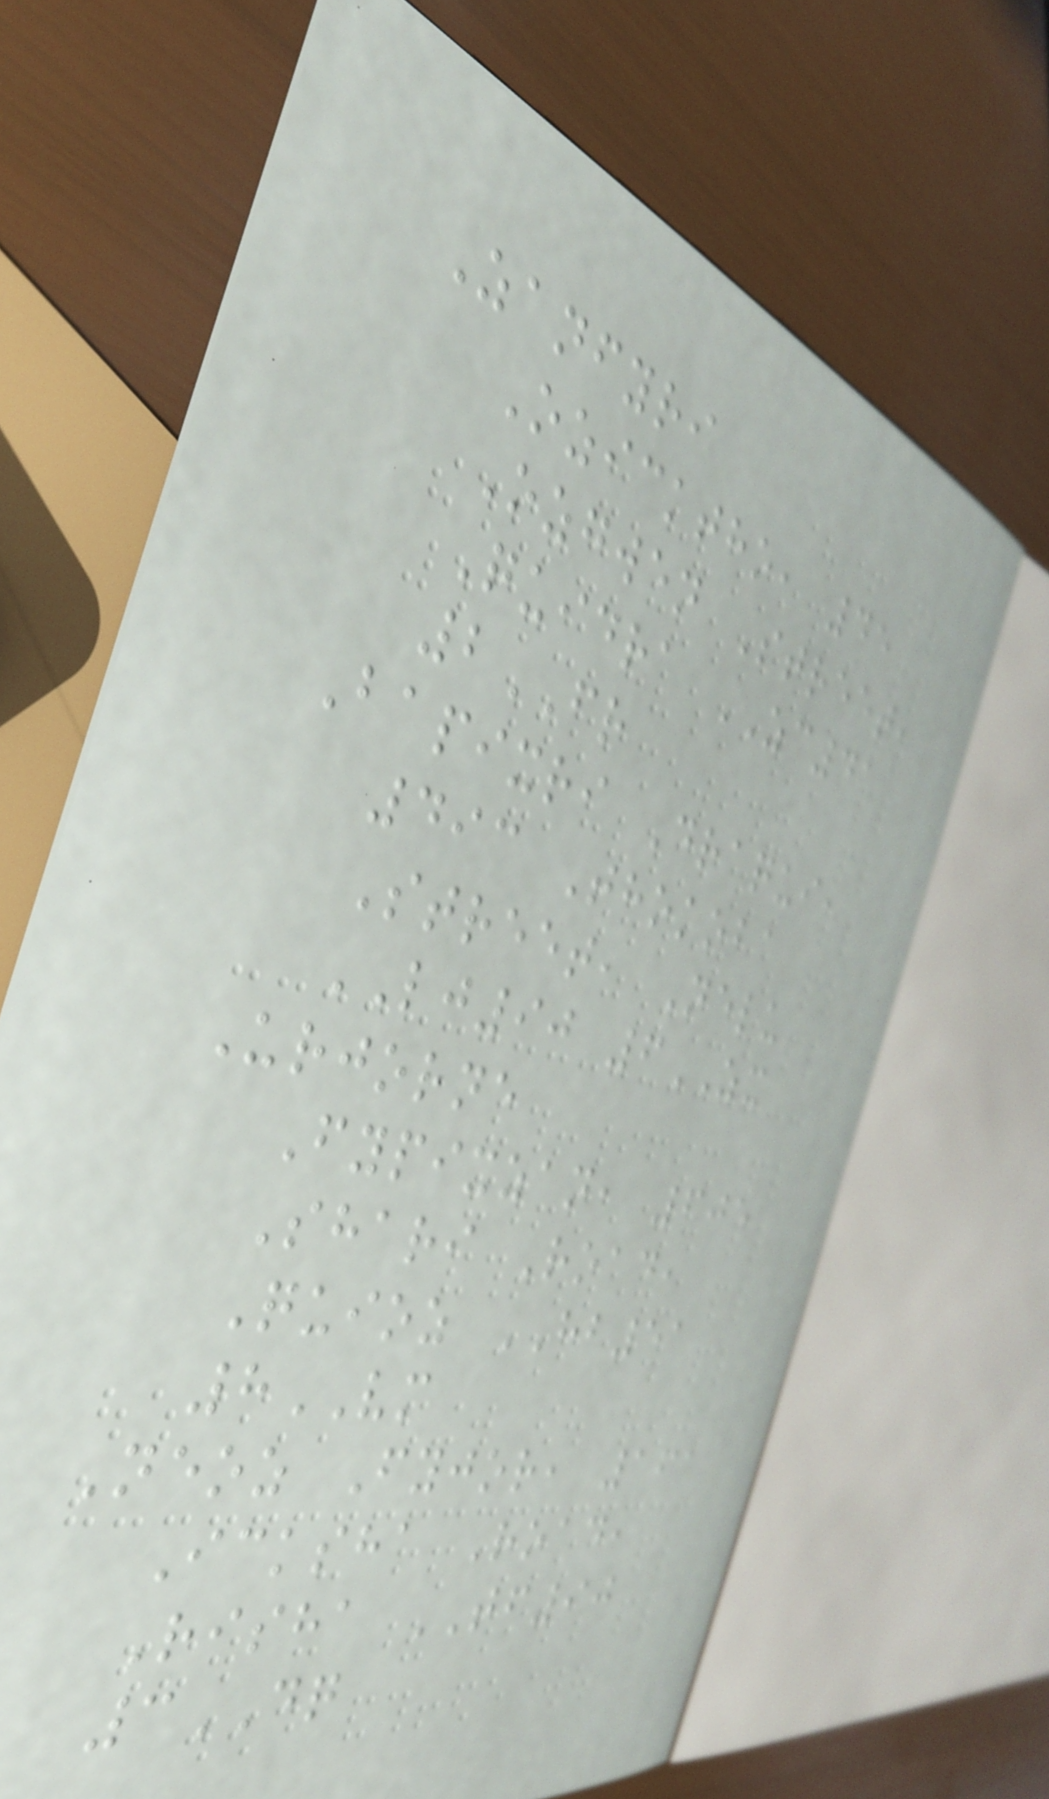Zanfyri
Ozicktho, 45
Ozgwen Street,
Quidra ZC41
2FR
Bapixri Draqui,
493 Thokoba
Street, Nelu
LJ90 6ZX
Urjorne
Fypixzan, 605
Shari Road,
Quioz HB51
8VM
Neoz Fyjor, 161
Icksha Road,
Risha TF90
3DQ
